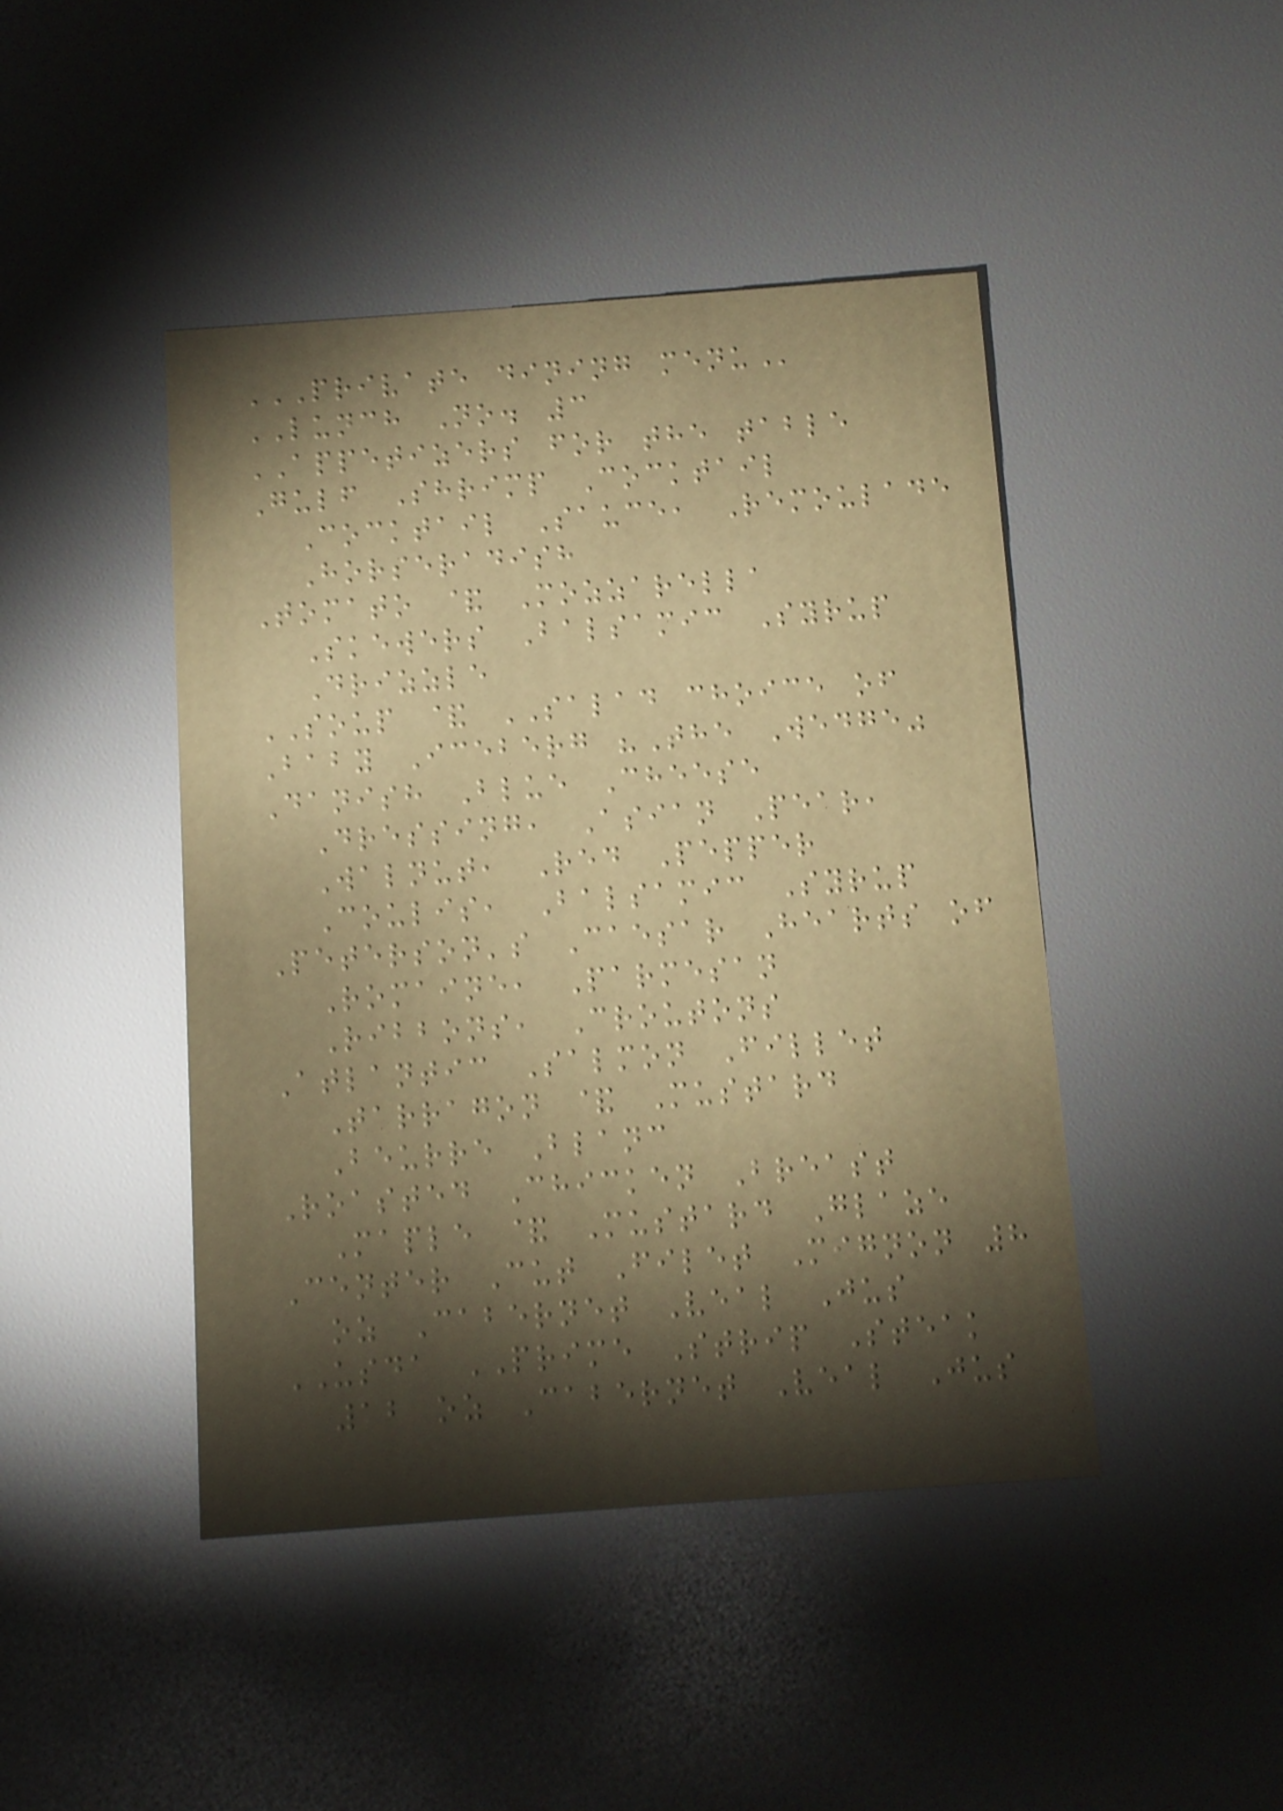PRIVATE DINING MENU
LUNCH No. 3
APPETIZERS for the table
Gulf Shrimp Cocktail
Cocktail Sauce, Remoulade
Horseradish
Tomato & Mozzarella
Skewers Balsamic Syrup
Drizzle
SOUP & SALAD choice of
Baby Iceberg "The Wedge"
Danish Blue Cheese
Dressing, Asian Pear,
Walnut, Red Pepper
Coulis, Balsamic Syrup
Peterson's Caesar Hearts of
Romaine, Parmesan
Ribbons, Croutons
Atlantic Salmon Fillet
Tarragon & Mustard
Beurre Blanc
Roasted Chicken Breast
Maple & Mustard Glaze
Center Cut Filet Mignon 8
oz Cabernet Veal Jus
USDA PRIME Strip Steak
12 oz Cabernet Veal Jus
